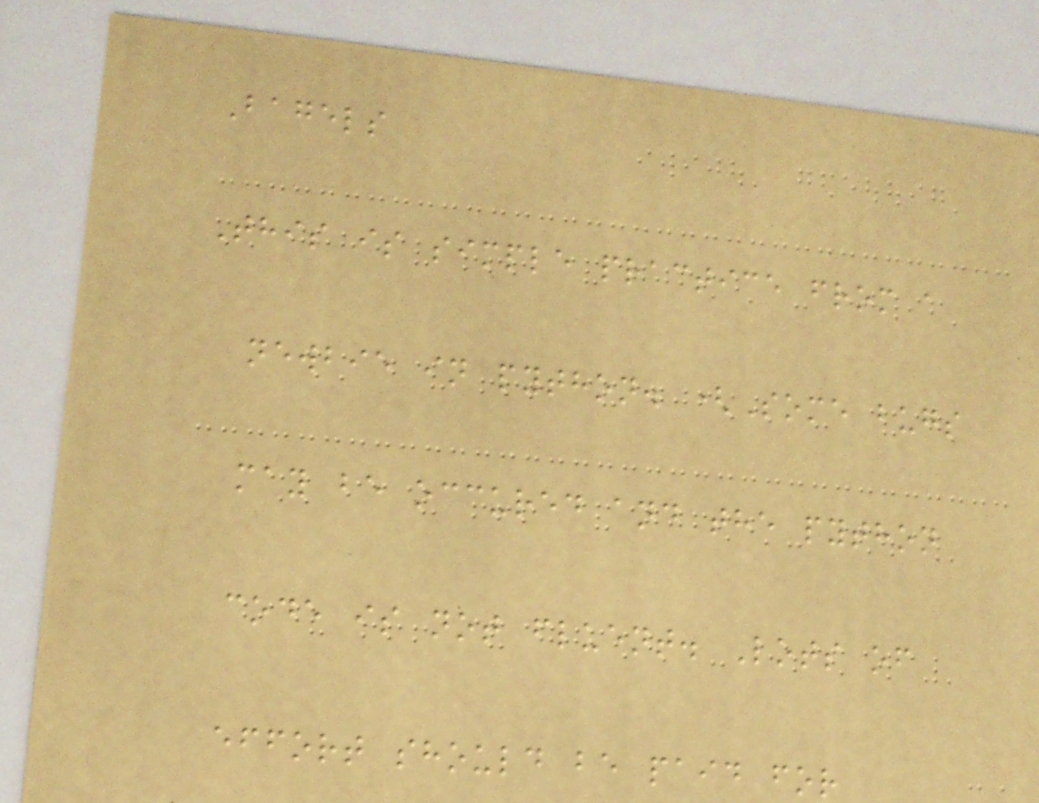Bagels
This is simple practice from a
newbie in python. (Some bugs
may be occured and the python
code is not fluent. Lots of
effort should be paid for
